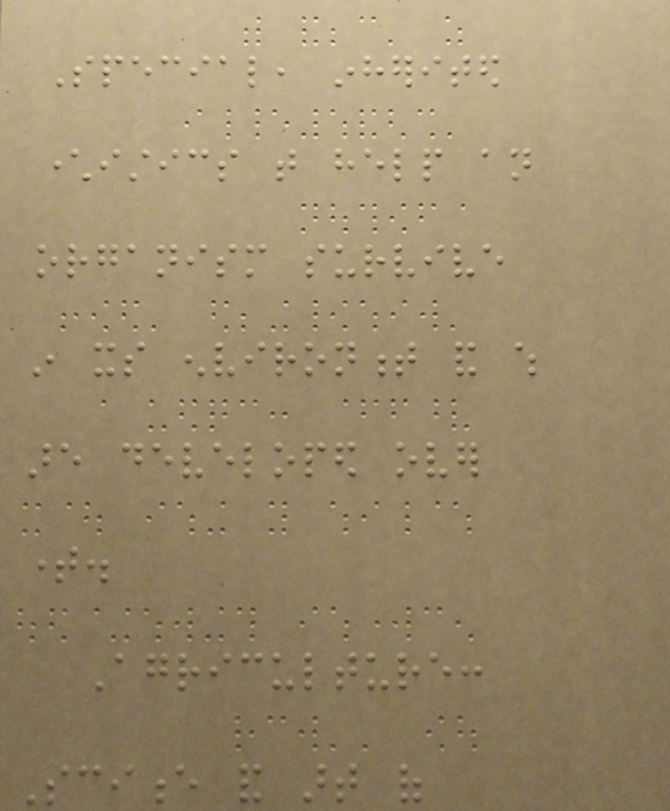Special, inherited
characteristics that help an
organism survive
in its environment and which
are developed over
time.
Agriculture:
Science and art of
